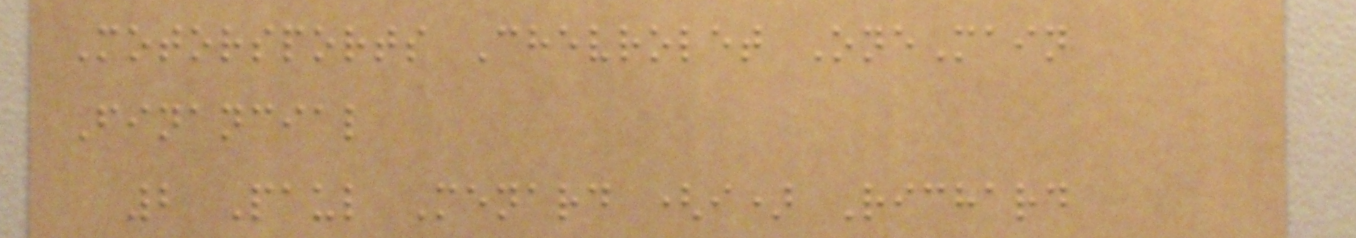Motorsports Chevrolet OneMain
Financial
2 Paul Menard (i) Richard
